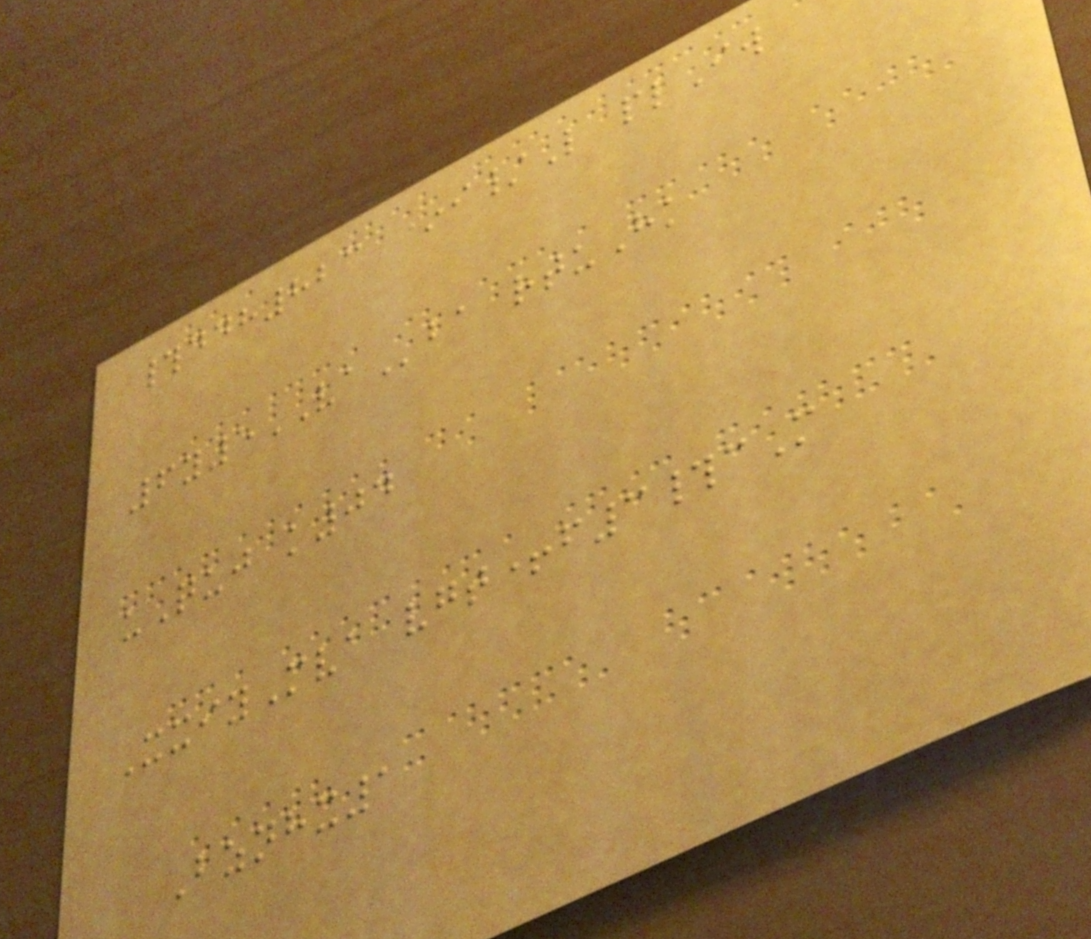#ddh823 *i/L plIw
6y5VAba rtuHk
uQuj k04
XxiyMva vgt+f3#cM
Bznhx1
